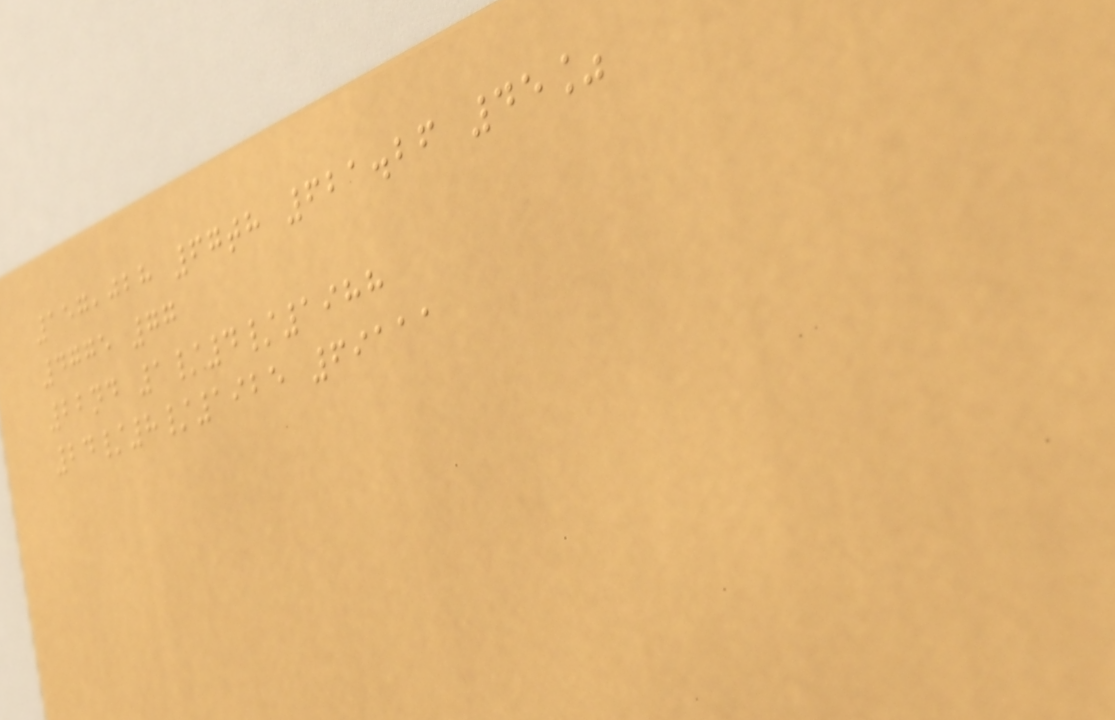157,028 67th 621.26 45%
4775 77
22nd 1/4/1988
24/8/1925 69111
